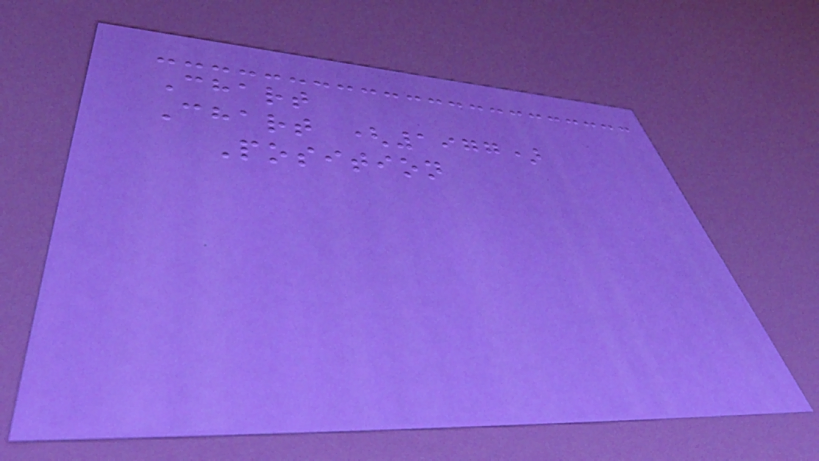Chart
Chart (1977)
Position
